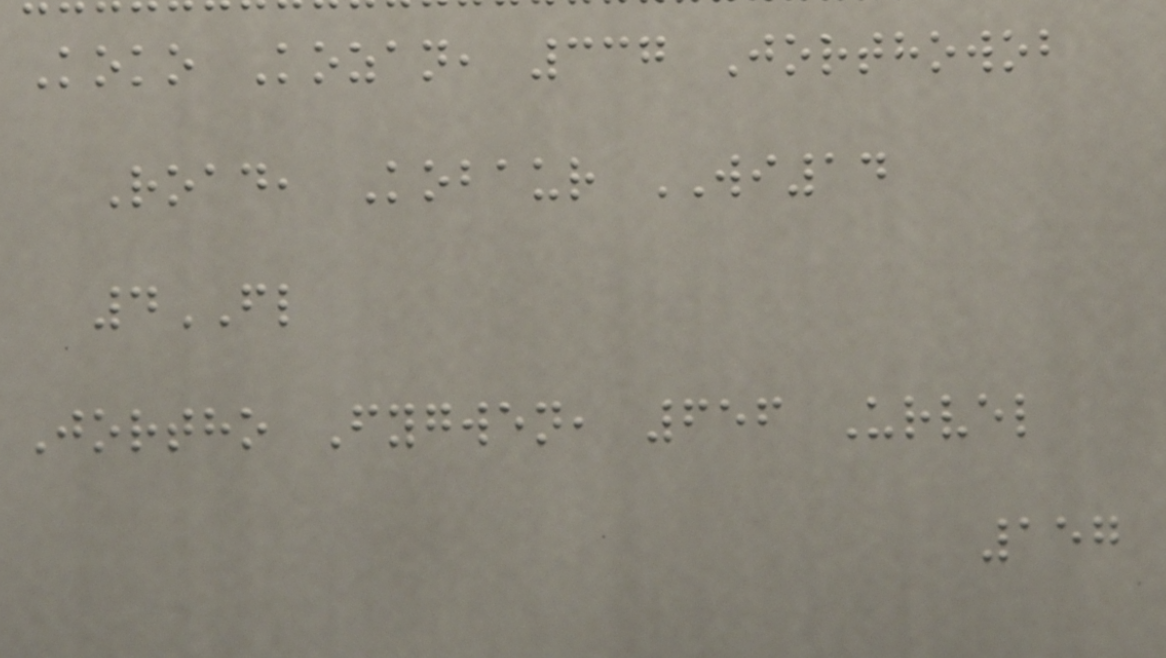Koko Kozan, 337 Jorthowob
Road, Kobaur WI14
4FL
Jortho Fygwen, 656 Urvel
157
